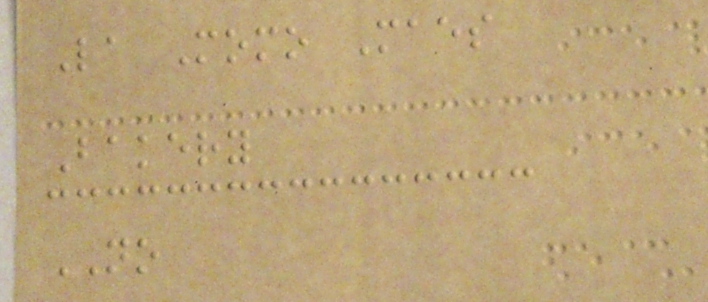La Momo Maes
Bakery
NO
